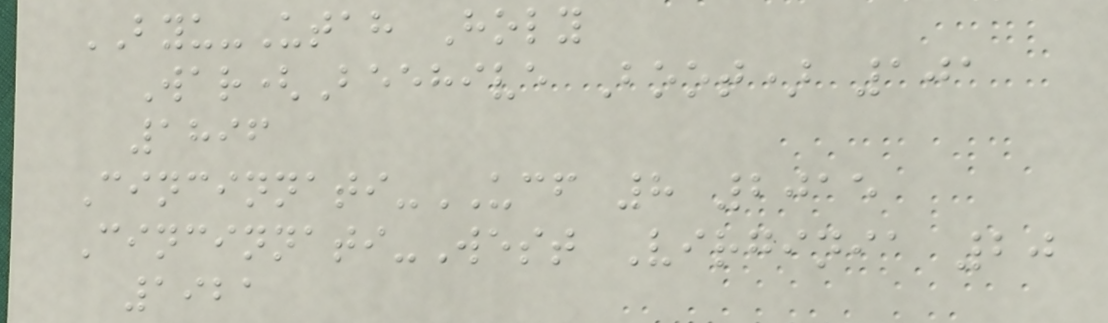BYU-Utah Holy
War(Beehive Boot) 101
1896
Cincinnati-UCF 8 2015
Cincinnati-West Virginia 20
1921
